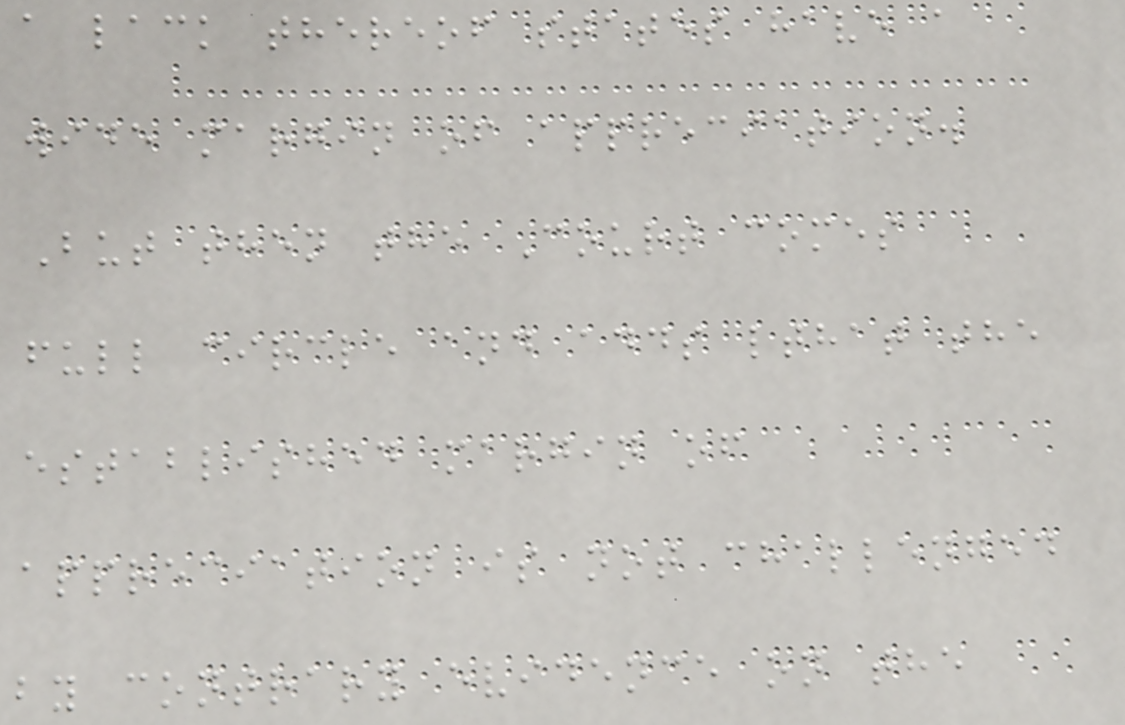a lack thereof states have a
wide margin of appreciation.
But then the Court comes
full circle and adds lthat the
established margin of
appreciation is not challenged
by contrary evidence on the
